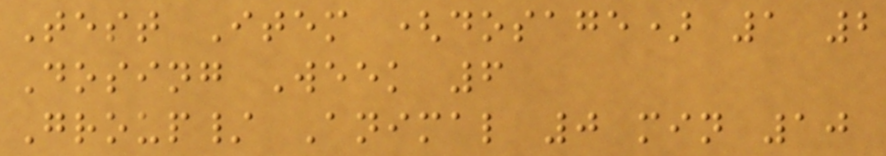Test Item (dosage) 1 2
Dosing Week 6
Group/ Animal 0 min 10
